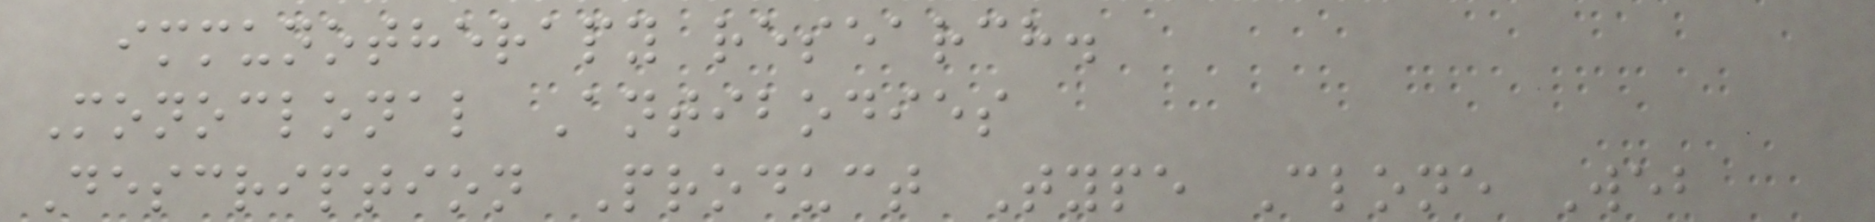immunotherapy research.
Monoclonal Antibodies
Description Product Type Clone Web
